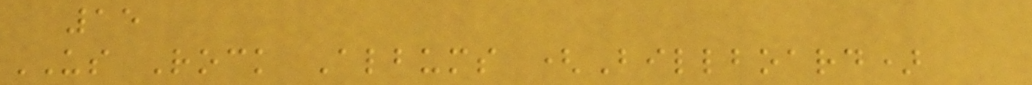15
US Rock Albums (Billboard)
